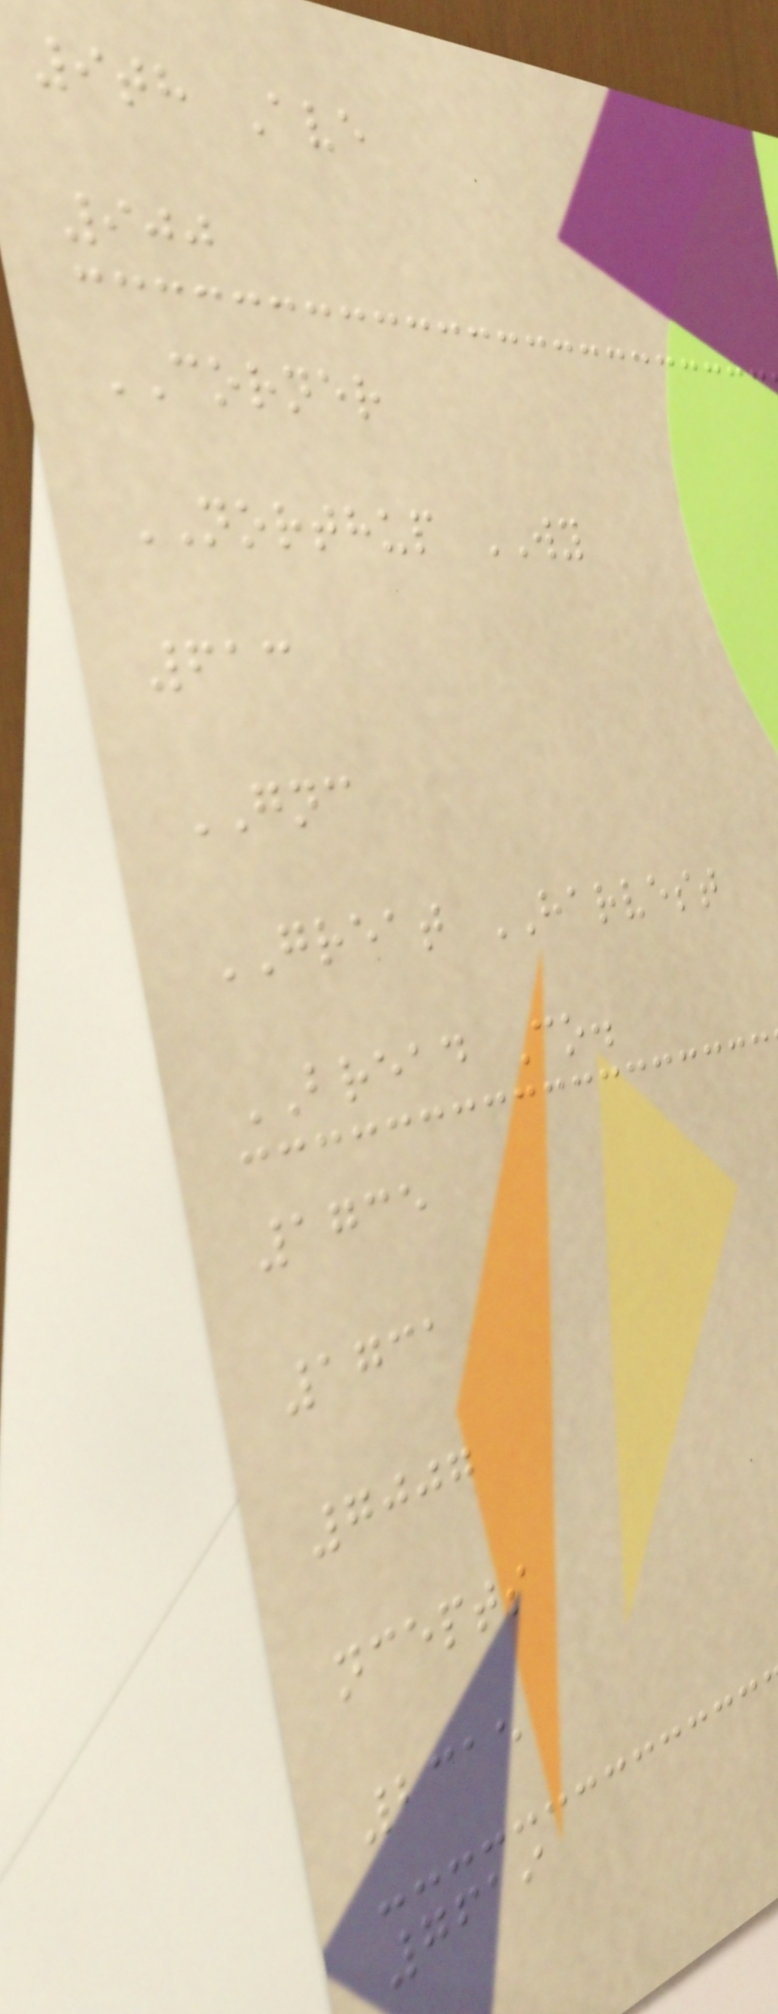9th Ave
900
CORNER
NORTHUP WY
613
GNC
GREAT HARVEST
BREAD Co.
1735
1731
7007
ncepts
2315
7619
